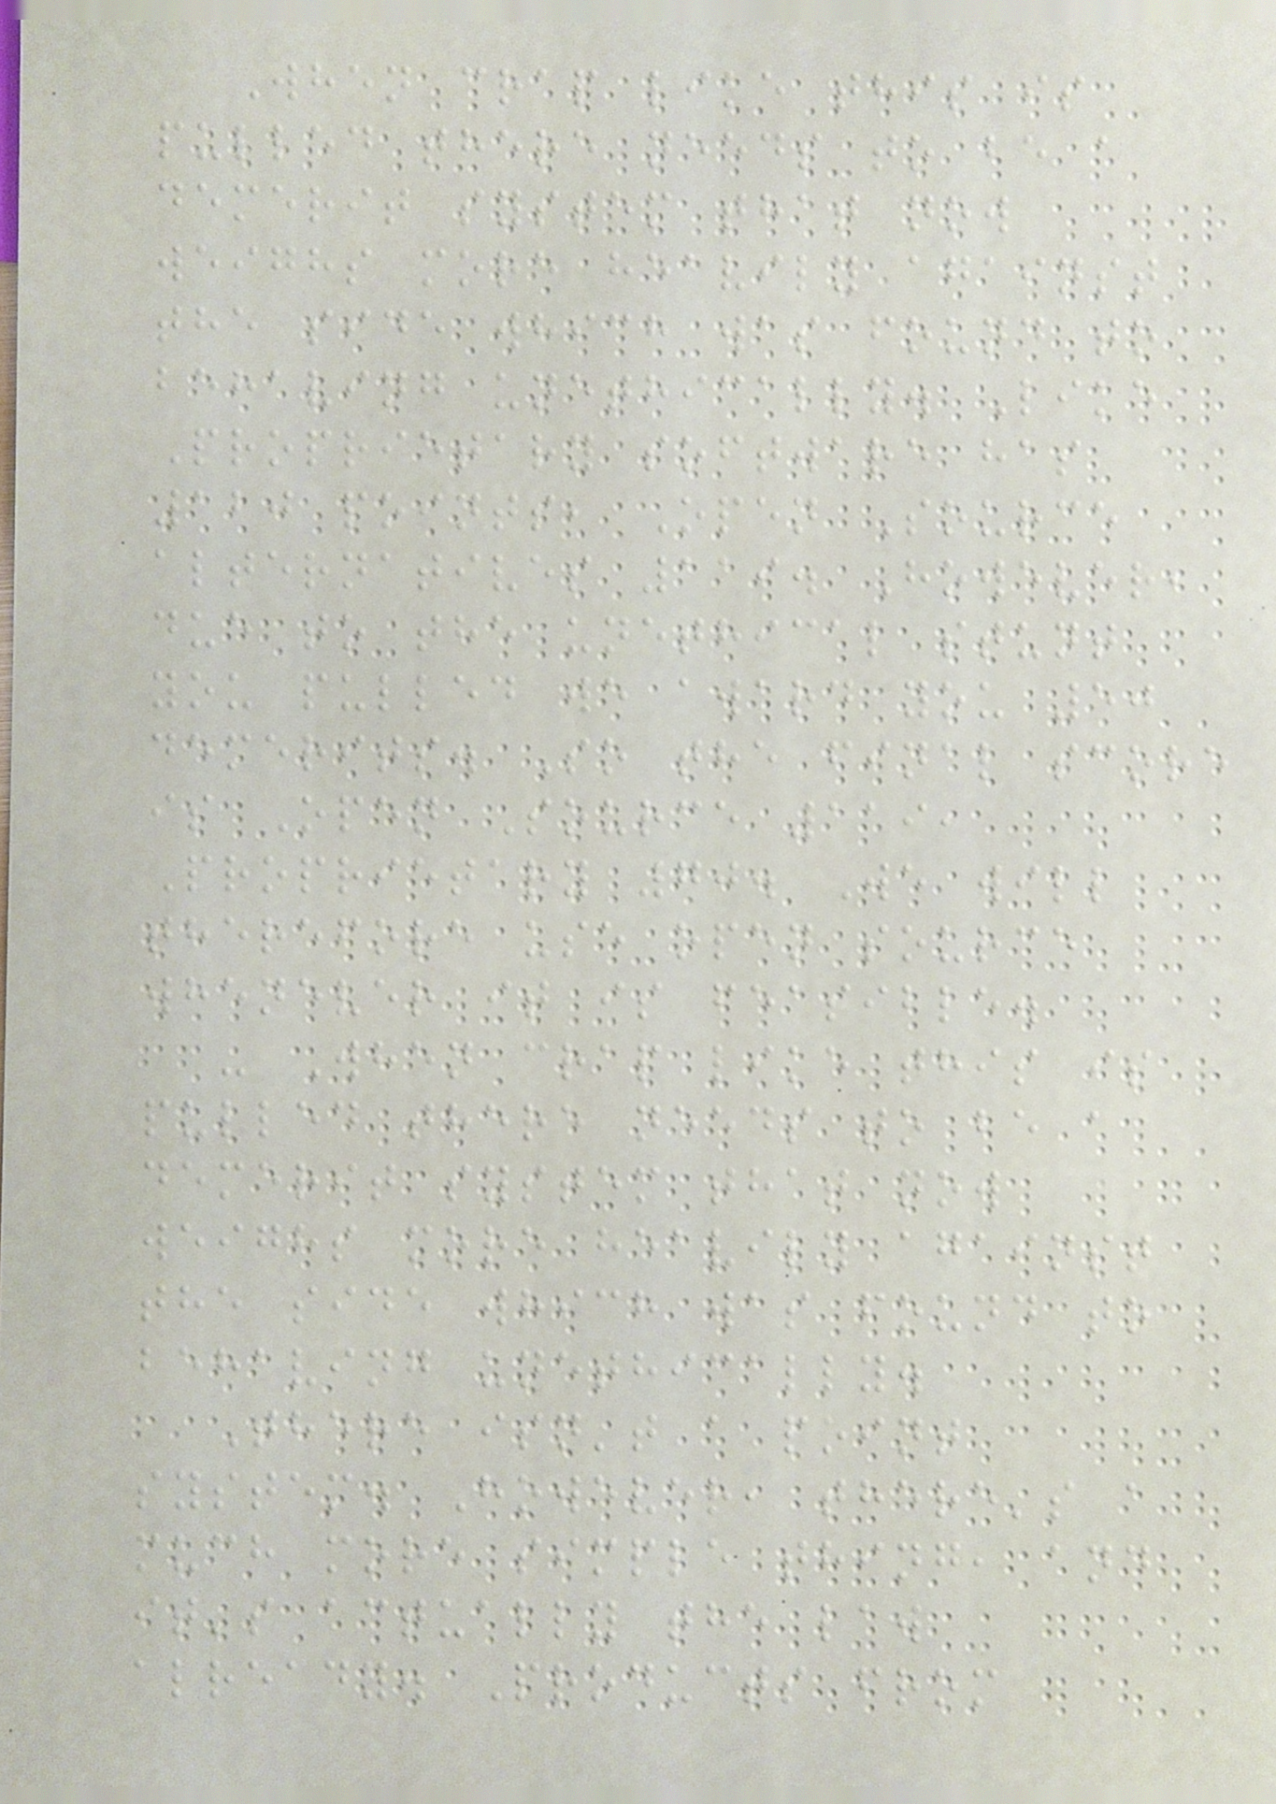When crap like this is
pulled there needs to be a
demerit system that now
weighs more heavily against
the side which was found to
behaving unethically. Like
Proprietary software has
120 points, Open Source
alternatives 119. However,
due to the unethical stunt
you pulled we award you 50
demerits. So the final score
is Open Source 119,
Proprietary 70. We will
therefore use open source
whenever it is feasible.
- When crap like this is
pulled there needs to be a
demerit system that now
weighs more heavily against
the side which was found to
behaving unethically.
There isn't a point
system. However, there's a
much more simple thing, and
it's actually the law
already. Products from
